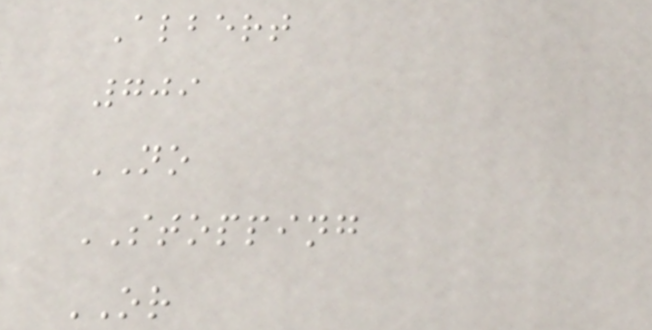Albert
709
NO
STOPPING
OR
